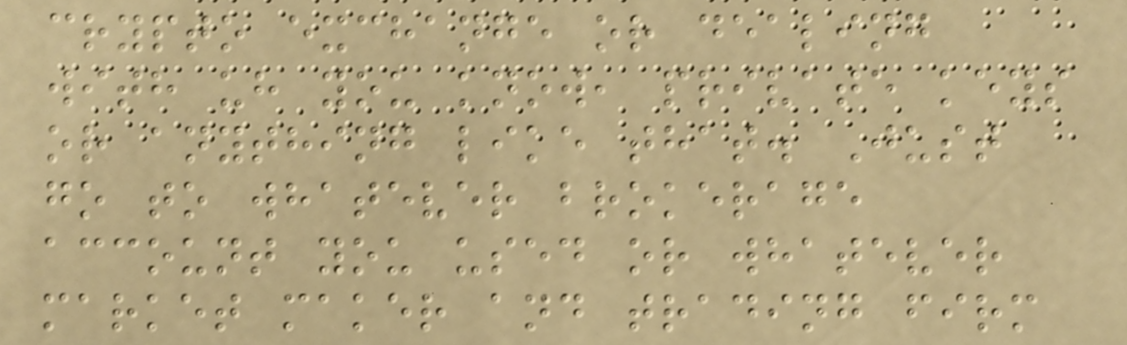crypto exchange or dealing
with uh you know, private keys
or anything like that. Just
go to whatever brokerage
account you used or whatever
market maker and trading firm
